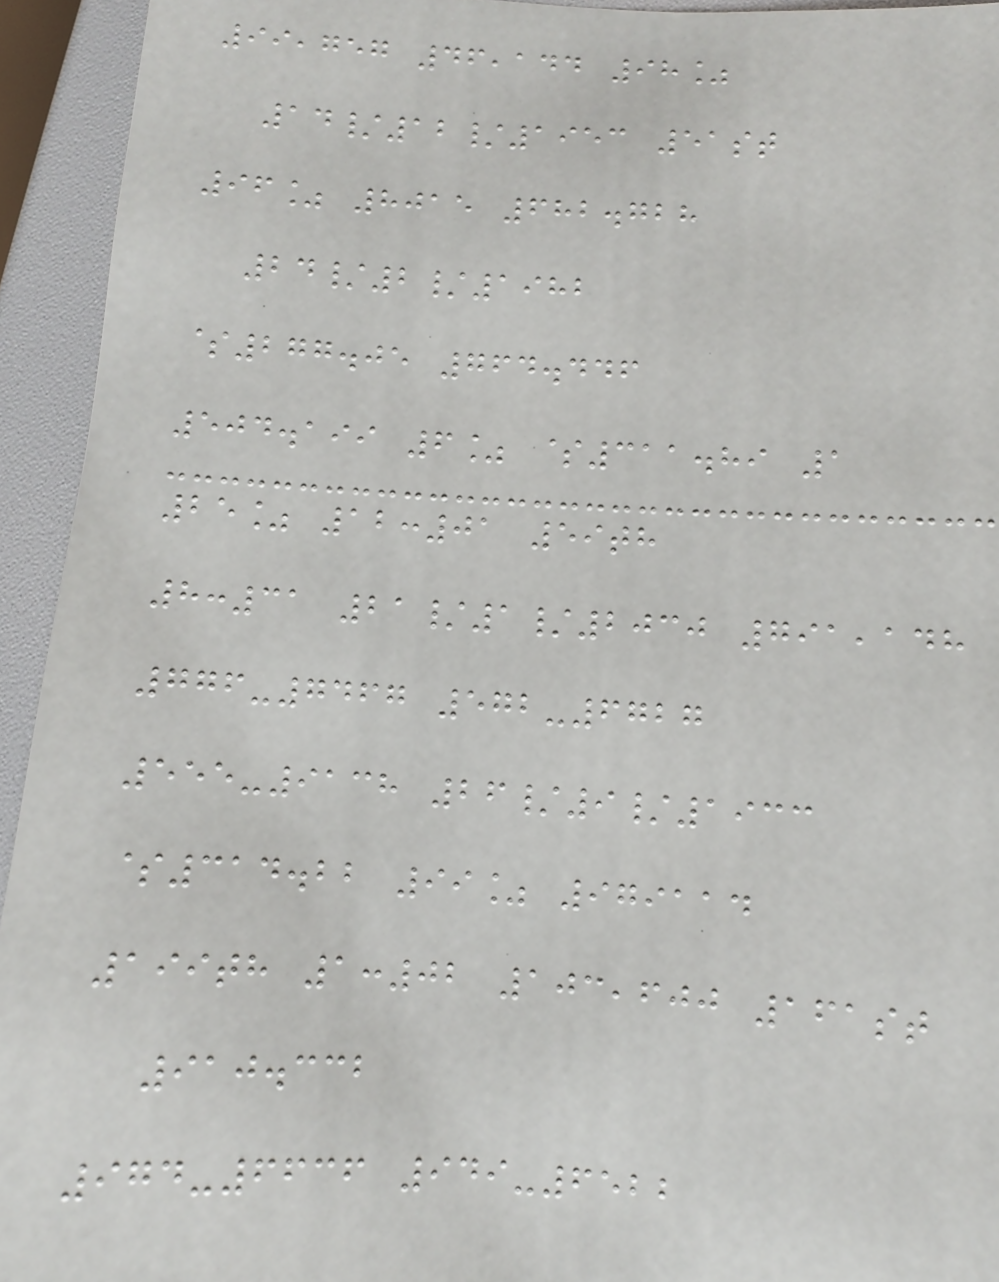99,757 46,144 98%
14/12/1953 51st
96% 8015 682.728
24/2/1982
$277.05 764.446
504.199 6% $311.89 1
25% 12:01 59th
8:31 21/1/2030 791,148
776-7467 572-6727
555-9138 26/9/1933
$314.22 99% 979114
199th 1:02 103,600 161st
910.332
974-6636 949-6522
